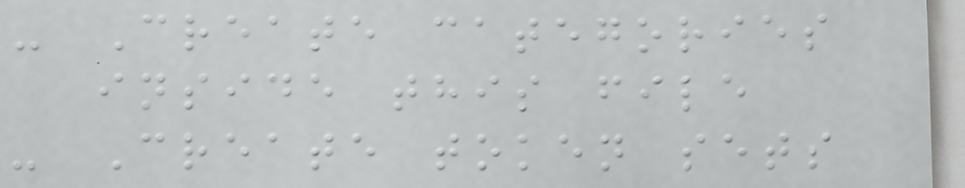- Create categories
inside this file
- Create token sets
